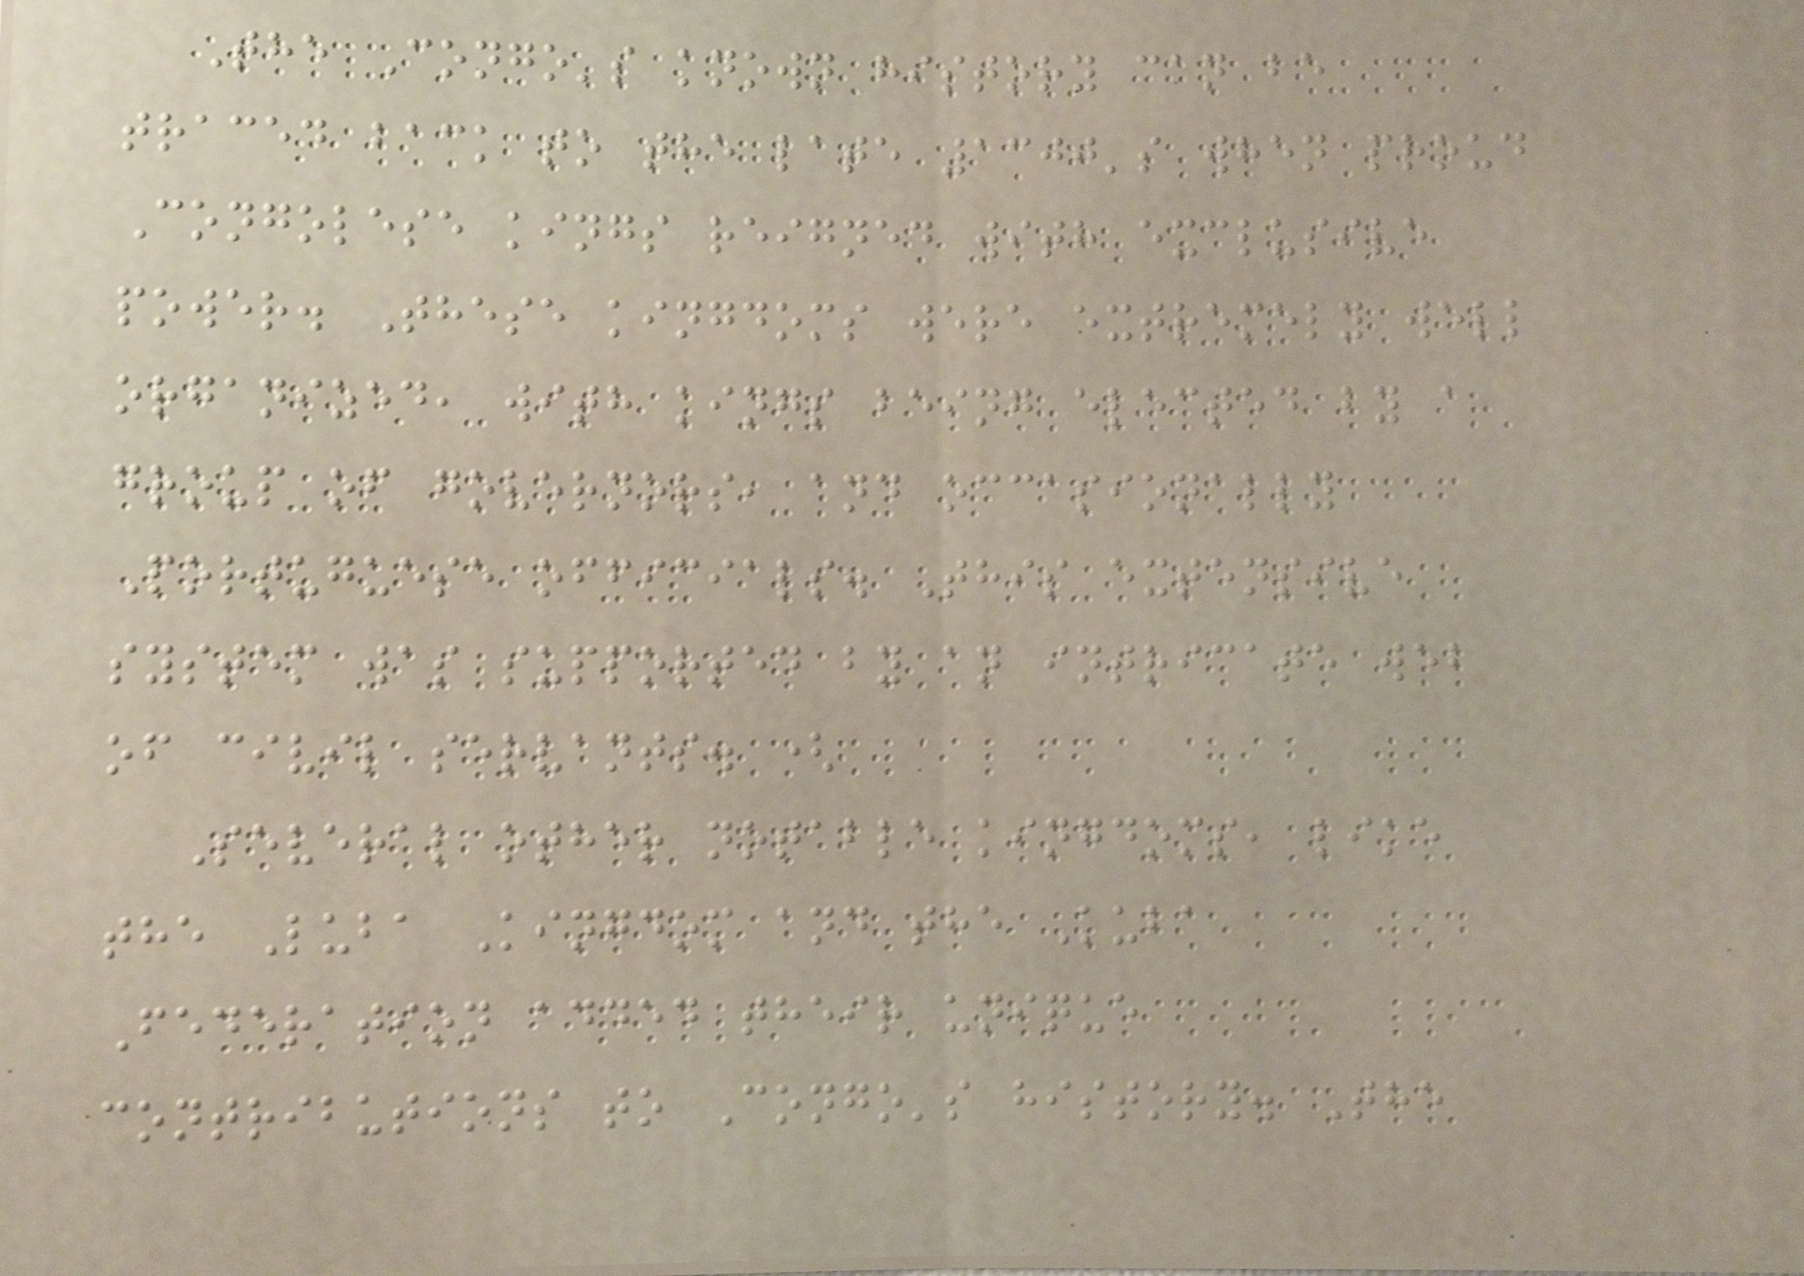The Congo's known history can be
traced back to the late 1300's when proud
Congolese kings reigned with exclusive
power. These kingdoms were extremely well
organized, with kings being elected by a
group of governors, and occasionally
Portuguese officials. This extensive
system was supported by an intricate web
of civil servants. (
Several other notable kingdoms, like
the Luba Kingdom and the Kuba
Federation added their unique
contributions to Congo's history. The
